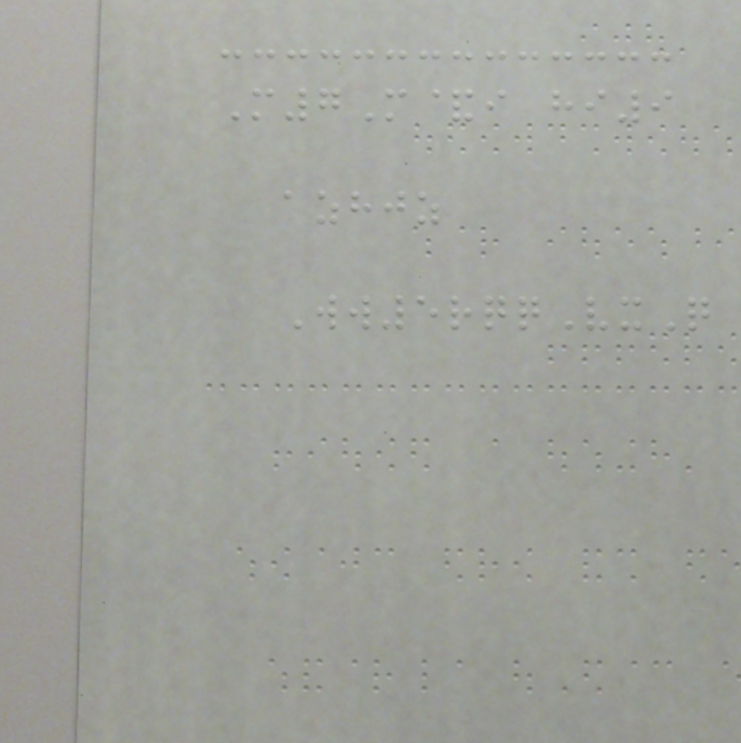M7M&i hi9
azhjz
Ww5rqqVxQ
